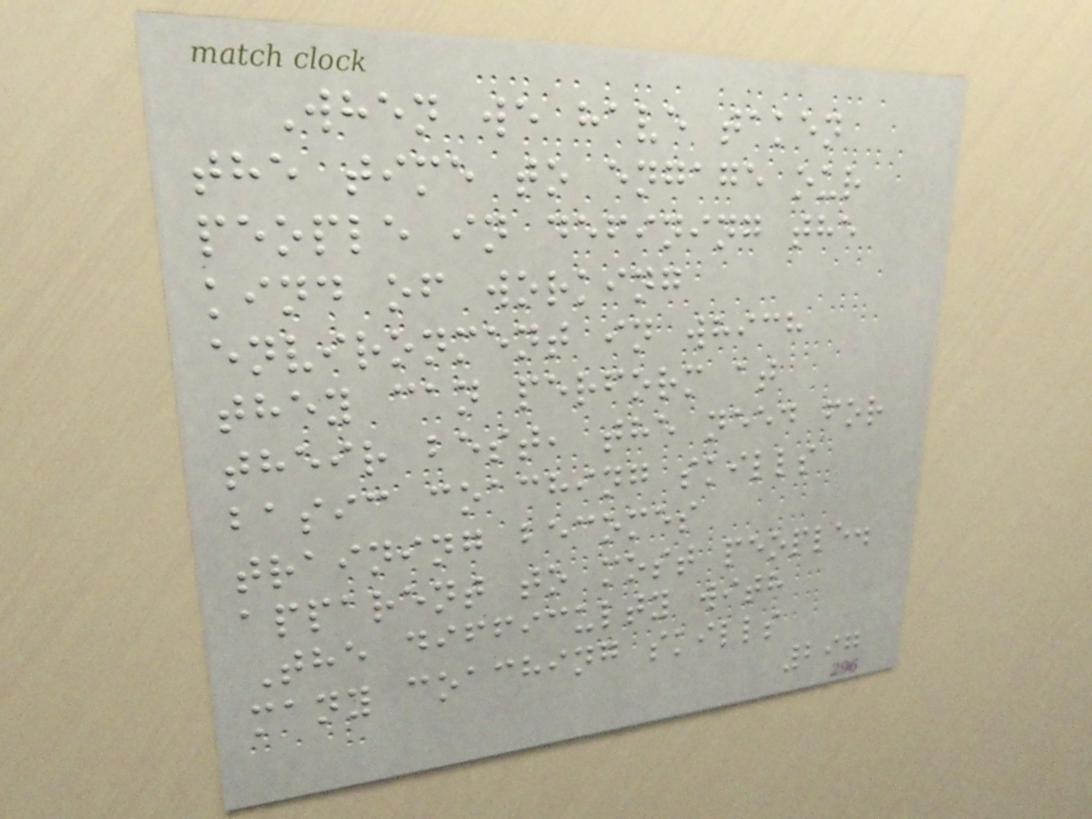When we have taken
the time to engage our
people in defining the
kind of working
environment in which
they can perform at
their best, the need for
basic coaching skills
training becomes
apparent to most people.
The difficulty with
many coaching skills
297
